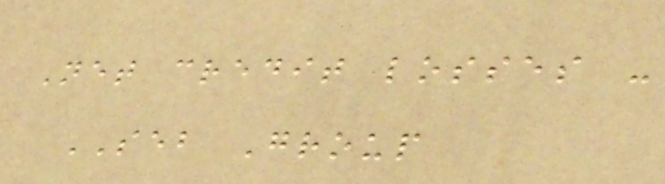Net credit losses -
SEB Group
